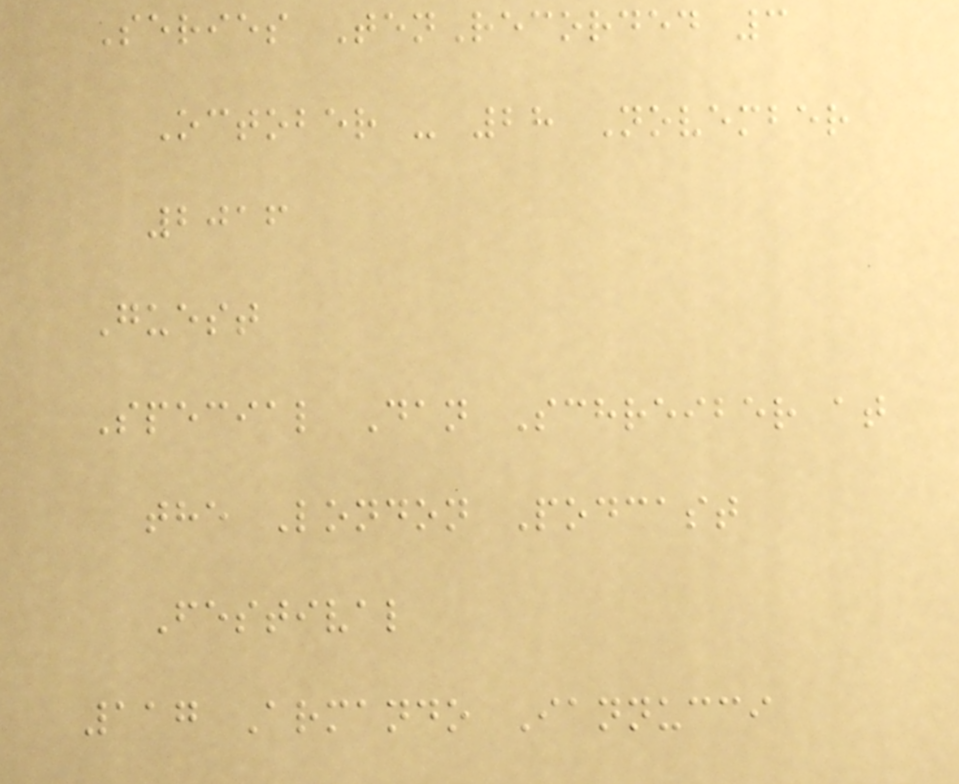Series TenRecorded 3
October - 28 November
2016
Guest
Special Dan Schreiber at
the London Podcast
Festival
117 Armando Iannucci
